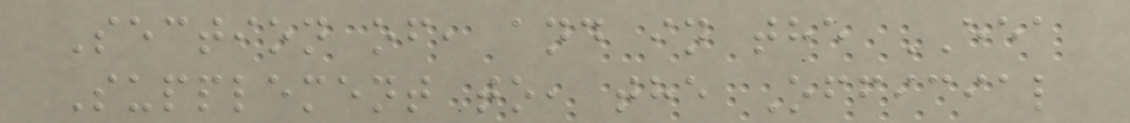Section of, and in the EEA
Supplement to, the Official
